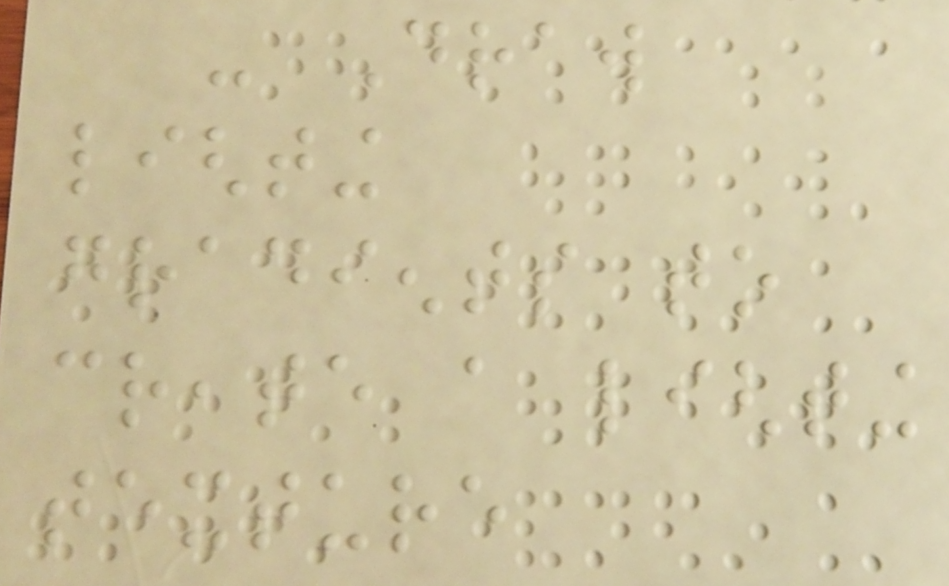- Draw
lighting
gradients to
create a lighting
texture
